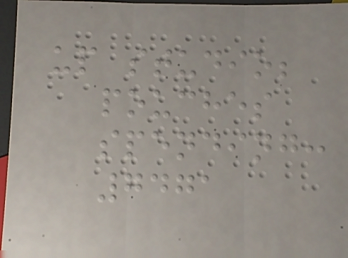up studio;
pouches
spending:
7471
